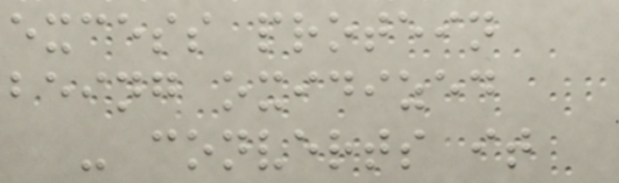excess protein
being oxidized
- converts it
